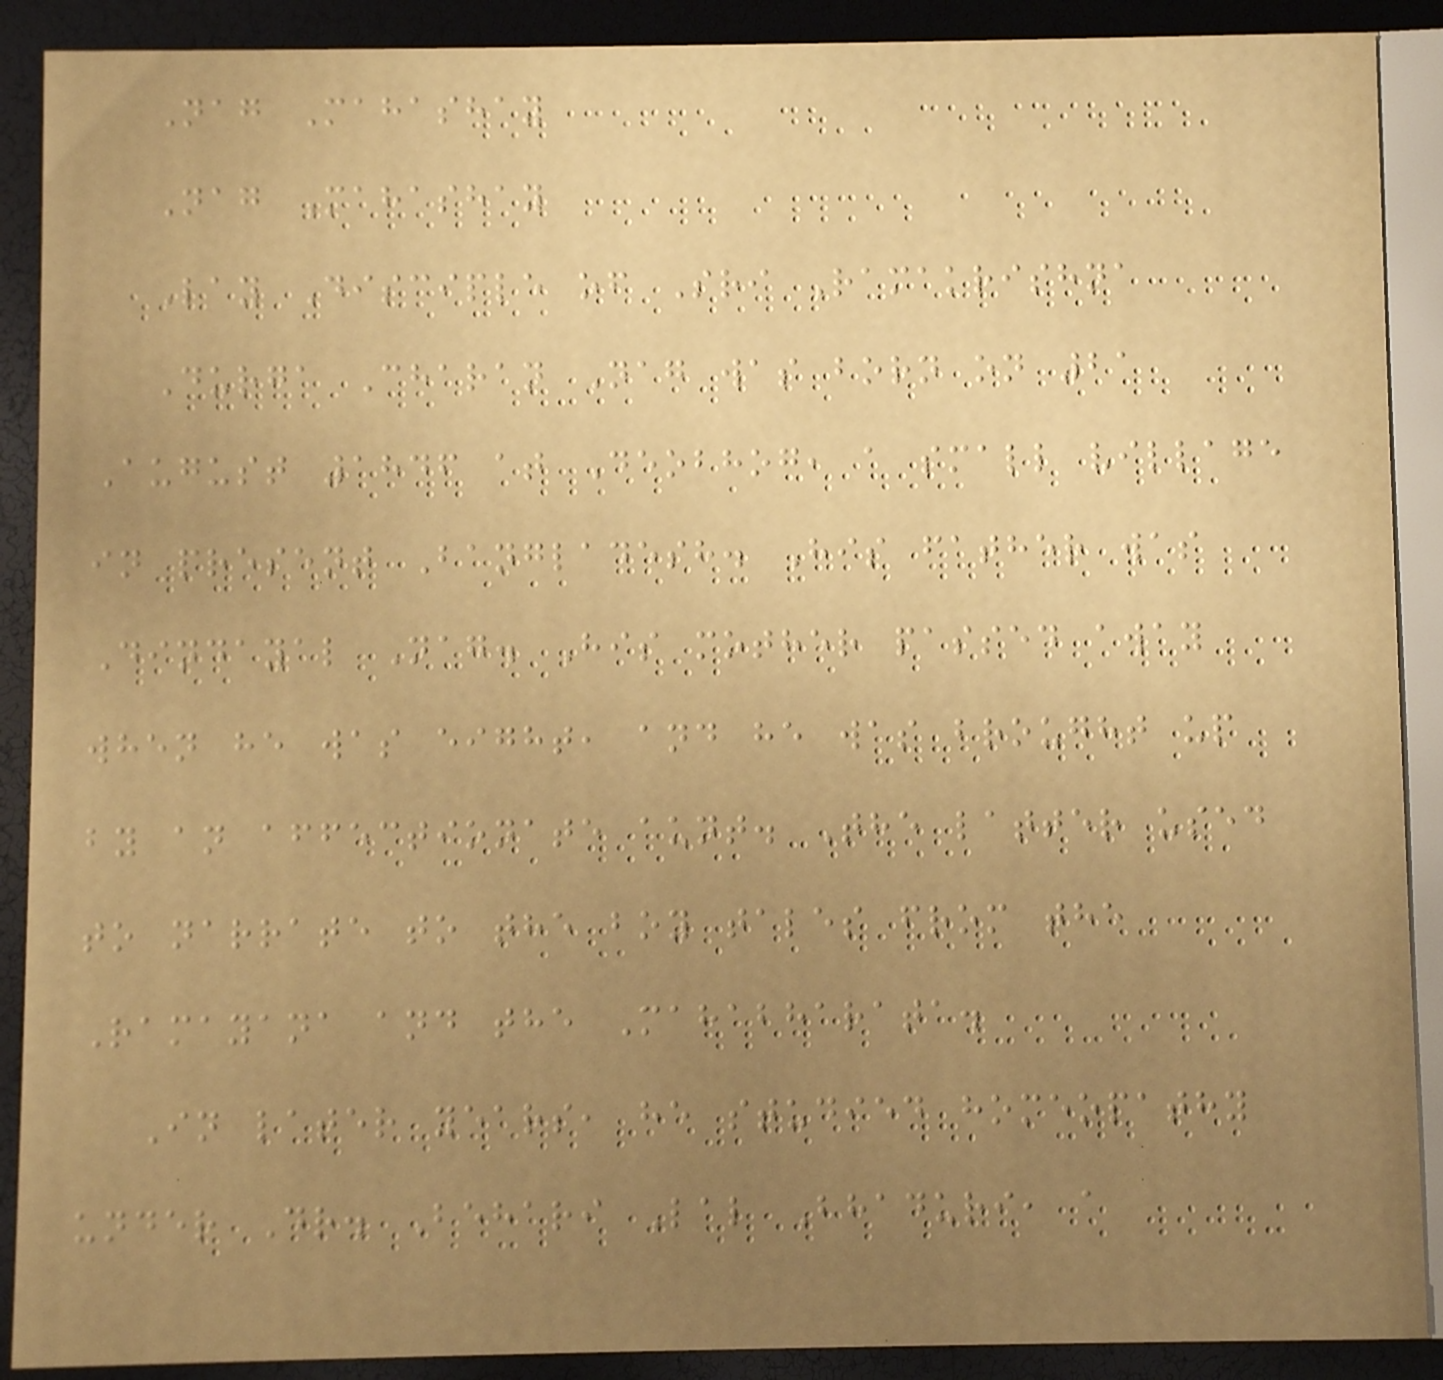Nag Mahashay
Nag Mahashay
Lay Disciple of Sri Ramakrishna
Durga Charan Nag was born on 21
August 1846 at Deobhog, a small village
in present Bangladesh. His father was
Dindayal Nag. His mother passed away
when he was eight, and he was brought up
by an affectionate aunt. The latter used
to narrate to the boy tales from the
Ramayana and the Mahabharata.
In later years, he studied homeopathy
under Dr. Behari Lal Bhaduri, a
